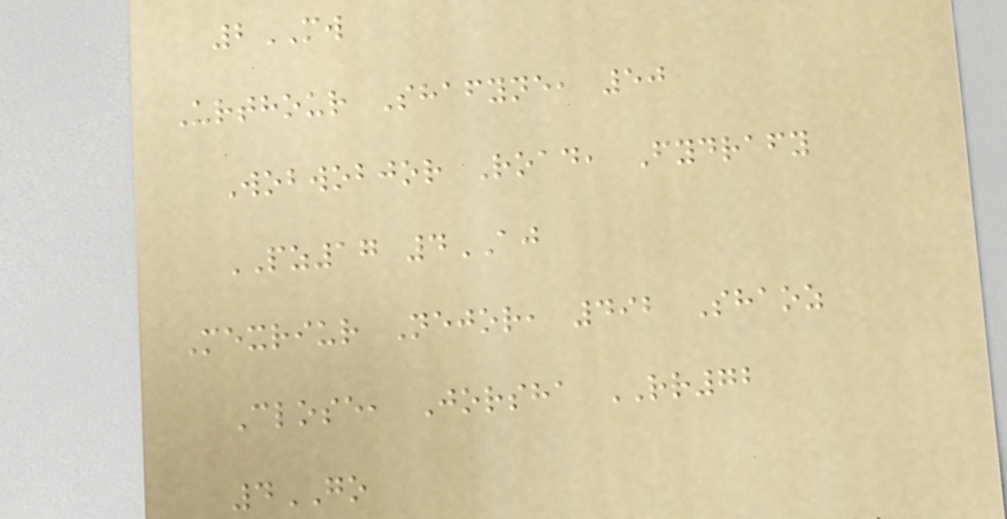2MW
Urthour Shafyne, 50
Wobwobjor Road, Fydrafy
PZ17 4AJ
Mexriur Nejor, 492 Shaoz
Close, Jorsha RR72
4GO
